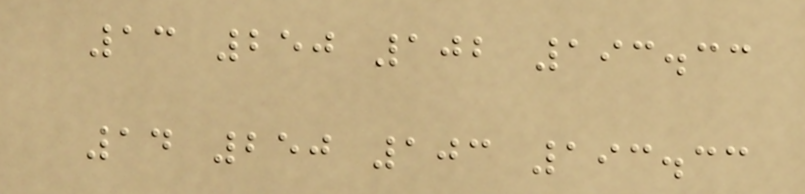13 250 102 193.33
14 250 103 193.33
